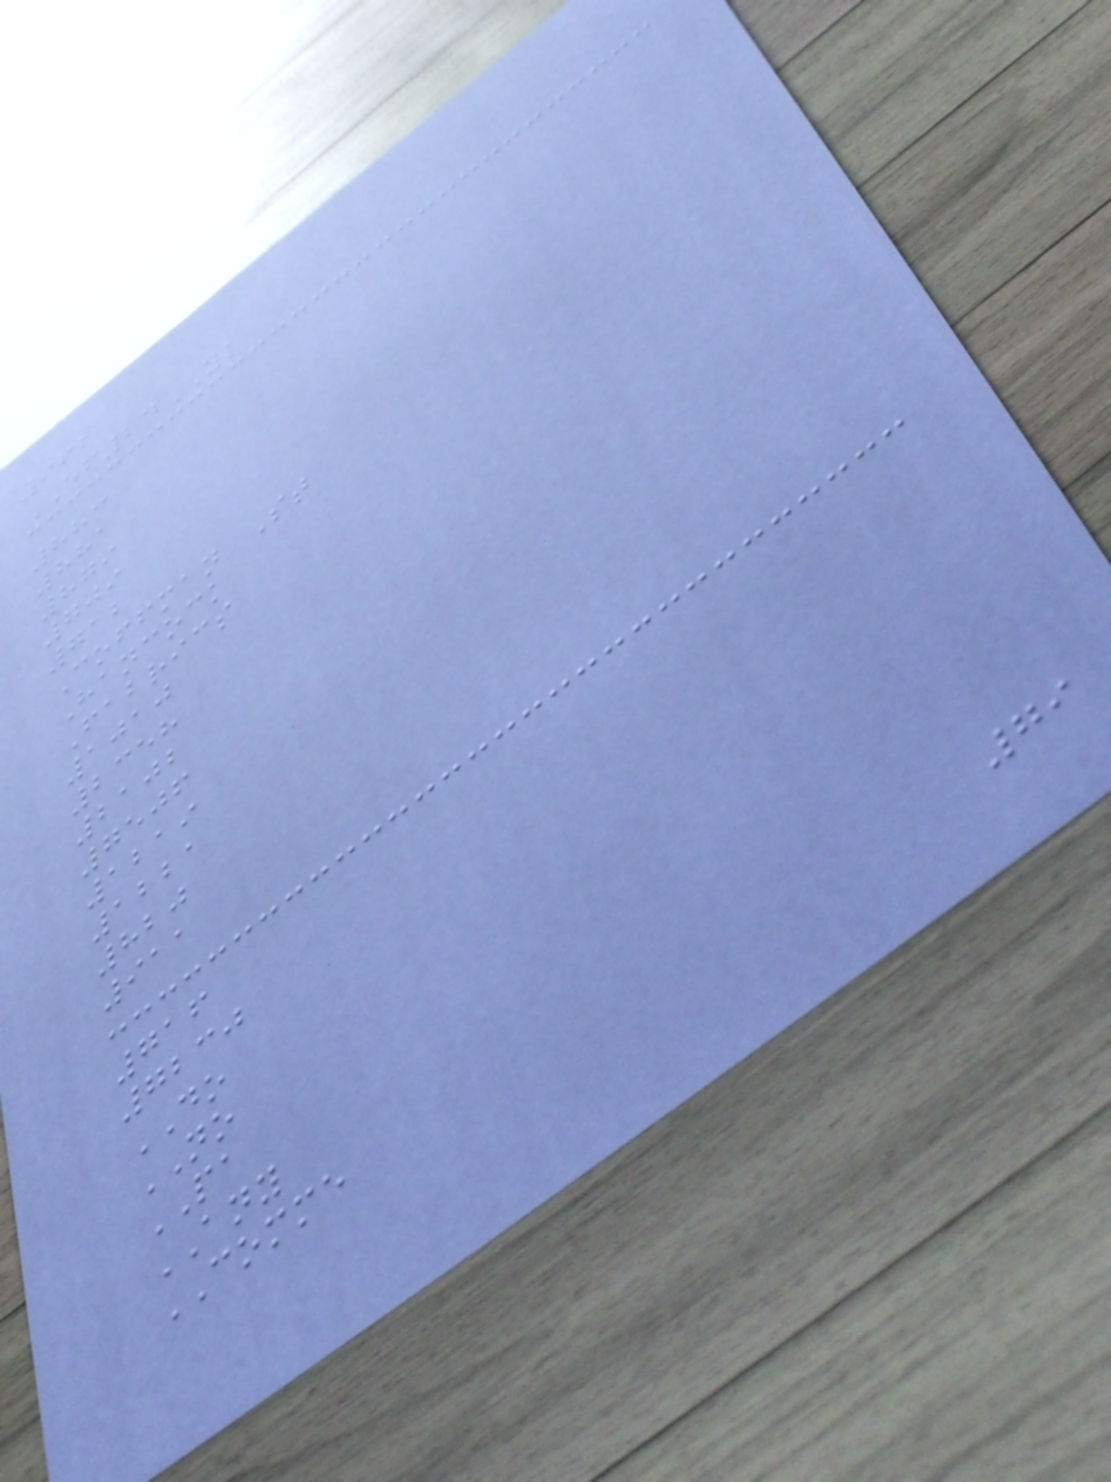962
EF24YL
883
881
879
709
712
Coffman St
Hancock
Fabrics
1010
2358
2102
7506
1219
1221
820
911
716
7230
DO
NO
PA
ANY
COMME
79
